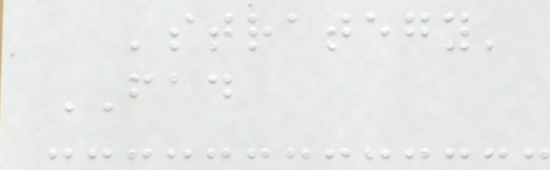'strategy'
FAD
